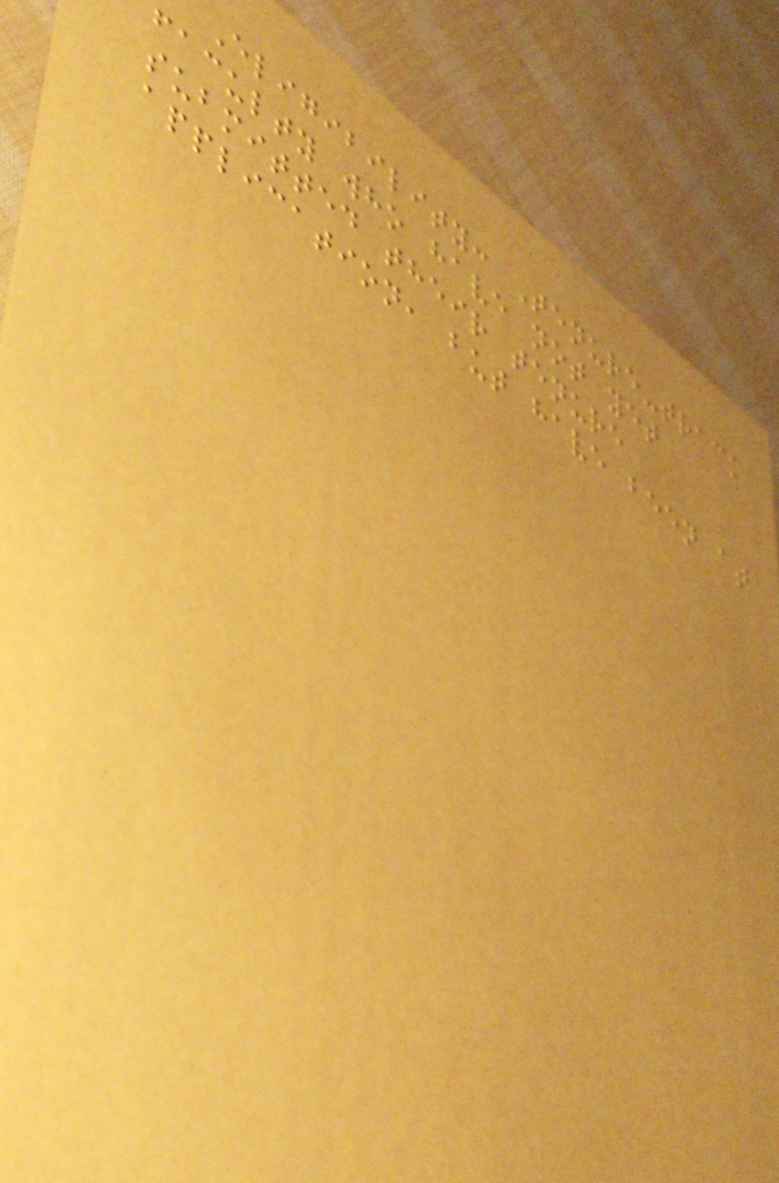Eligibility: Tenure-track
faculty who have not yet
submitted their tenure
application, but have been at
